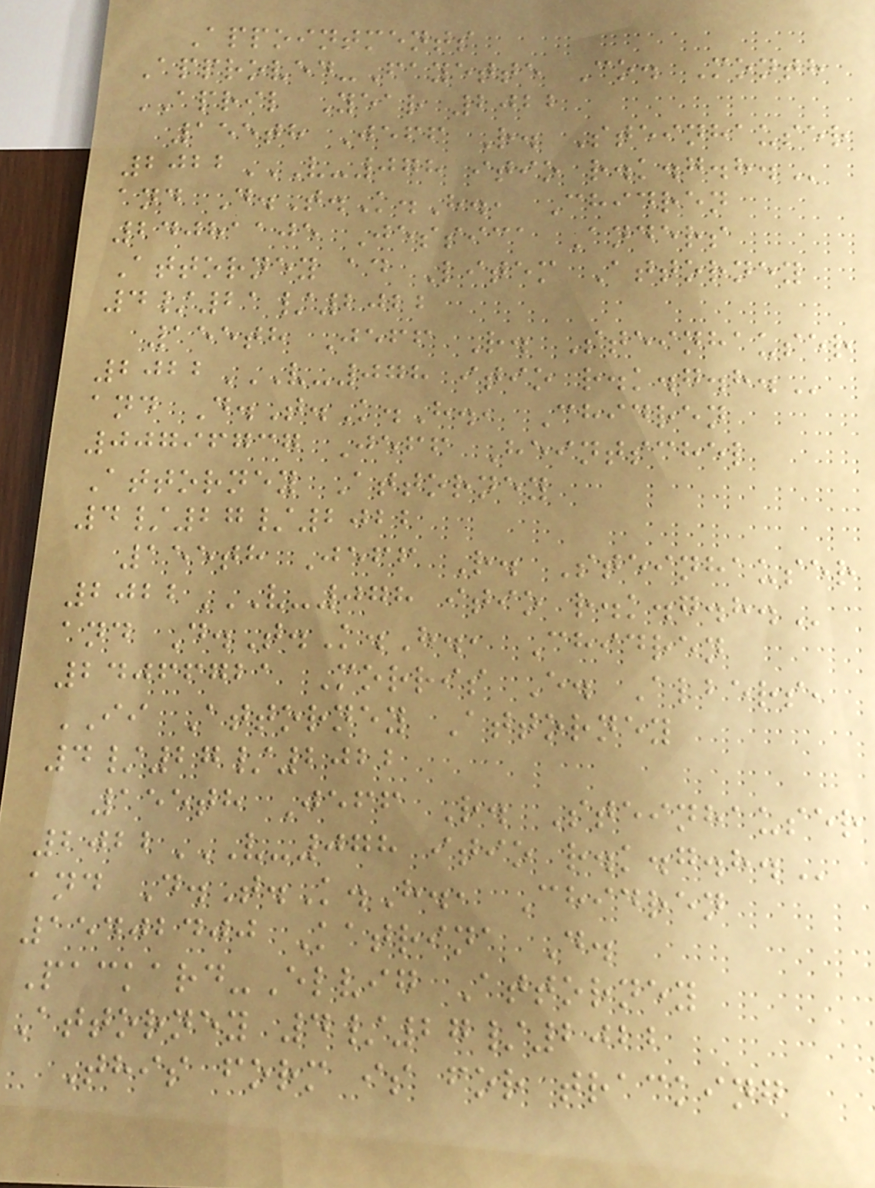Appointments
Approved-Fayette Co. Month
APRIL Year 2022
155th Jeff R. Steinhauser
2022V-078 ITIO R.K.G.H.
and D.T.K.H., Chidren
24081105 Jessica Anders
Attorney ad Litem Attorney
4/21/2022
155th Jeff R. Steinhauser
2022V-078 ITIO R.K.G.H.
and D.T.K.H., Chidren
00796737 Jeff Heintschel
Attorney Attorney
4/27/2022
155th Jeff R. Steinhauser
2022V-078 ITIO R.K.G.H.
and D.T.K.H., Chidren
24066721 Morris E. Albers,
II Attorney Attorney
4/27/2022
155th Jeff R. Steinhauser
2022V-078 ITIO R.K.G.H.
and D.T.K.H., Chidren
15402400 Katrina D.
Packard-Elvig Attorney
Attorney 4/27/2022
This form is for tracking
